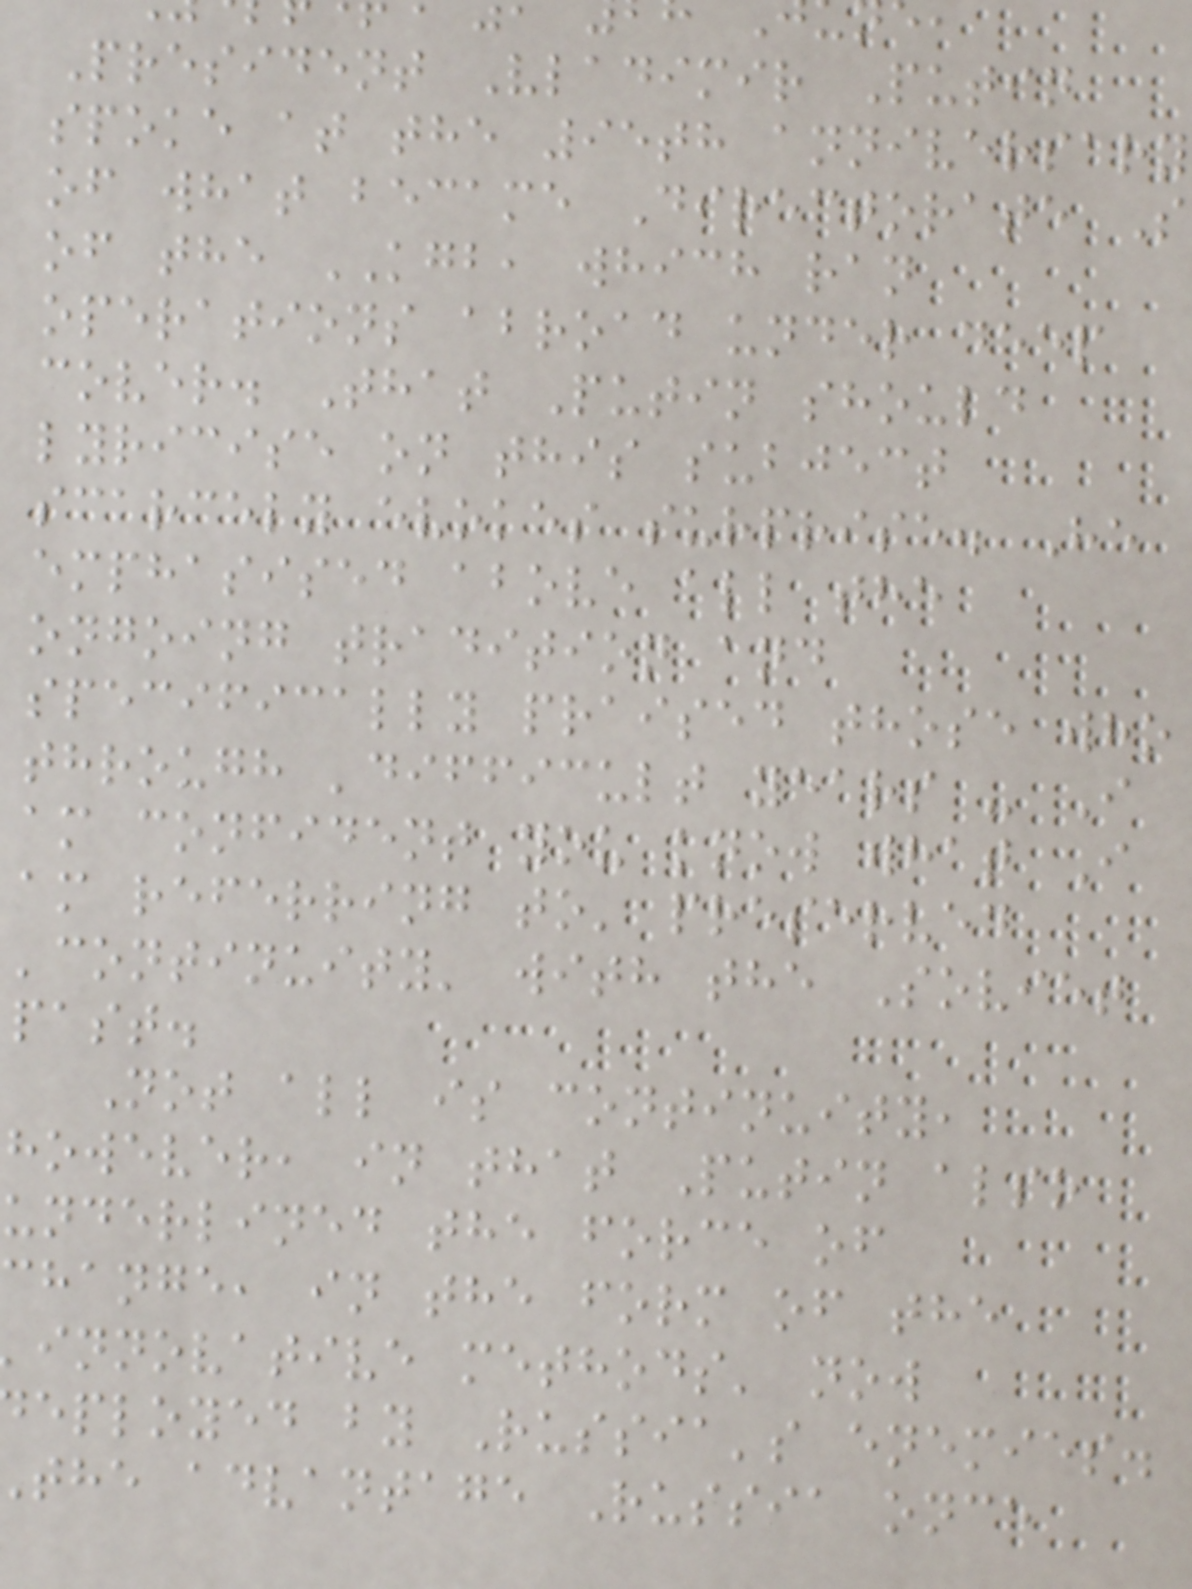President Vladimir Putin
spoke at the 95th anniversary
of what became Directorate S
of the KGB, which ran
operations abroad under deep
cover. That Putin should
lyricise on this subject
scarcely evokes surprise. He
emphasised above all the
ongoing tradition and
specifically praised those who
through 'difficult years - I
am confident you know what I
am referring to' preserved
'continuity' with the Soviet
past.
Not all is continuity,
however, in that Putin also
underlined the force of
change, in the form of the
innovative methods' now
eployed by Russia's enemies.
the advantage Russia once
